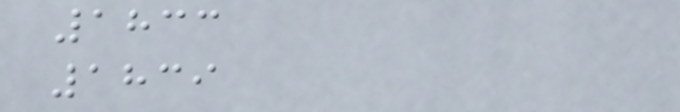1833
1839
